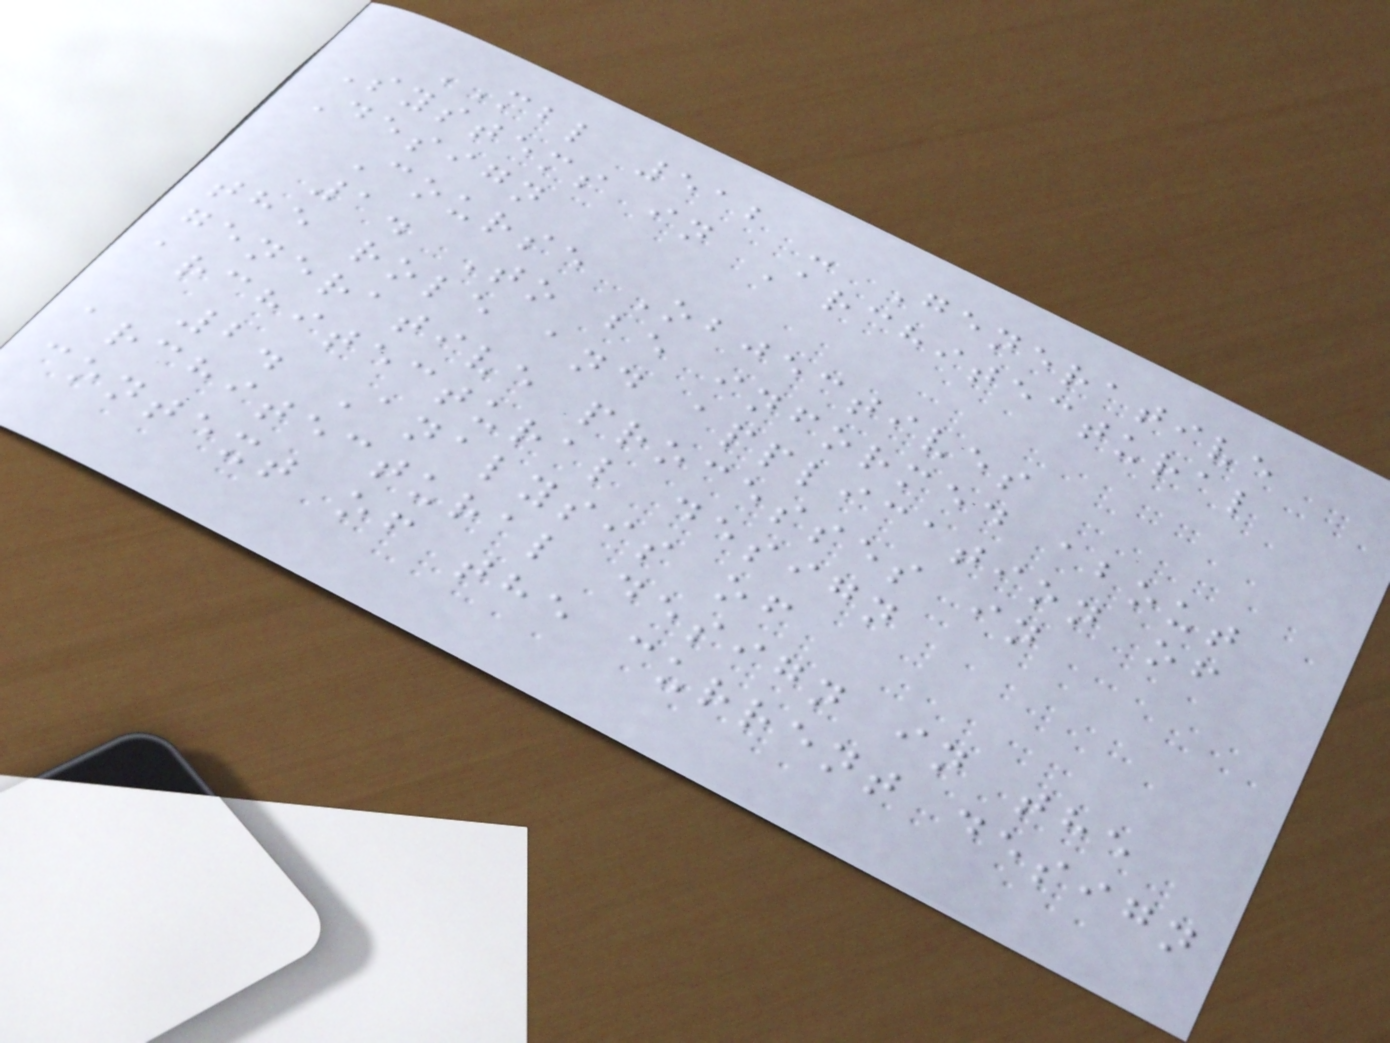MBL 512 - Generative
Systems in Architectural
Design
Course Objectives
1. To be informed about
the role and application of
generative processes in
architectural design
2. Analysis of
architectural design in the
context of the current design
